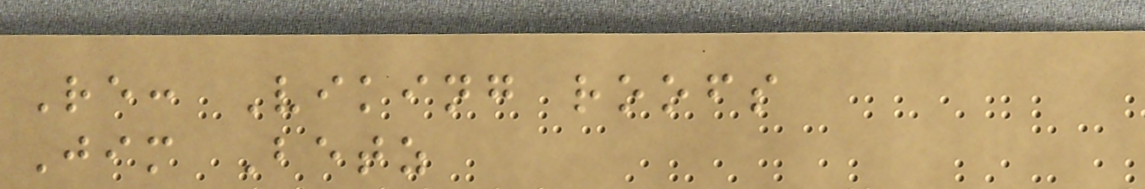Re: Viking roofs
Jim Betz
